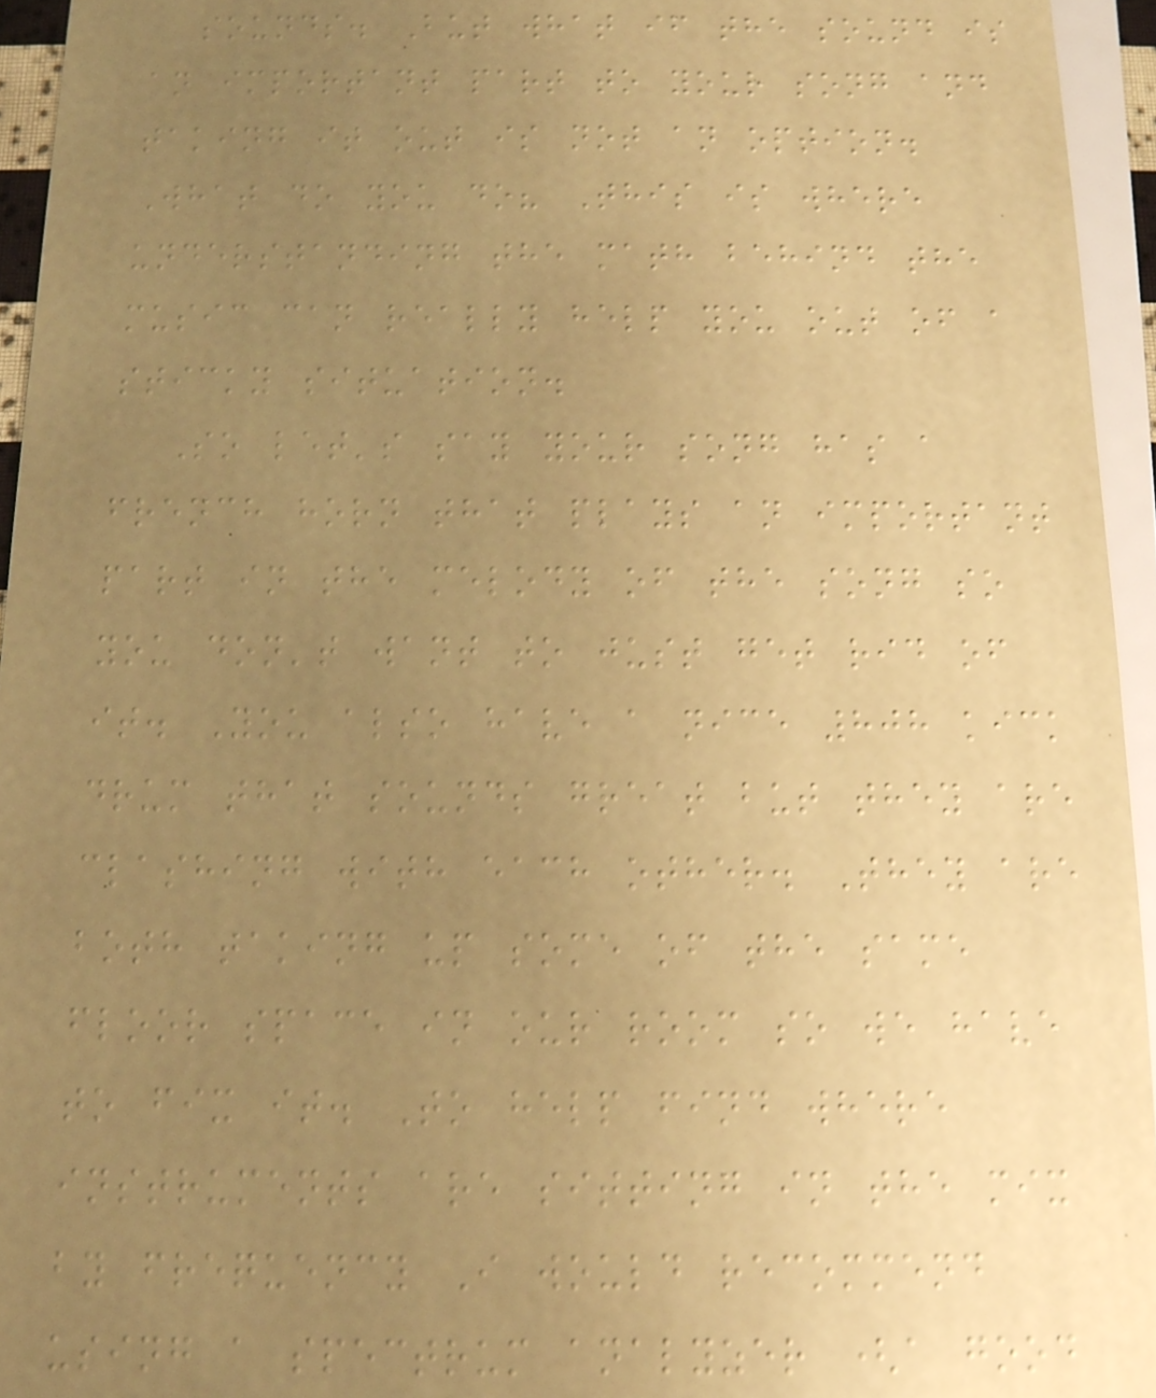sounds. But what if the sound is
an important part to your song and
taking it out is not an option.
What do you do? This is where
understanding the math behind the
music can really help you out of a
sticky situation.
So let's say your song has a
french horn that plays an important
part in the melody of the song so
you don't want to just get rid of
it. You also have a nice 808 kick
drum that sounds great but they are
clashing with each other. They are
both taking up some of the same
floor space in our room so we have
to fix it. To help find where
instruments are sitting in the mix
by frequency I would recommend
using a spectrum analyzer (a good
